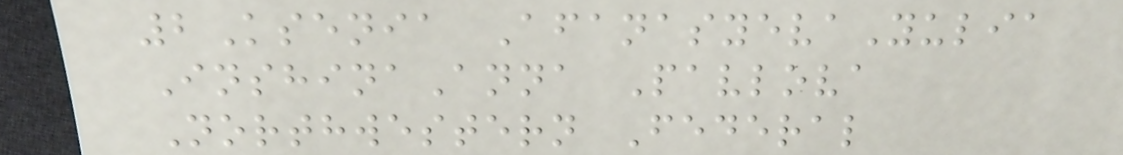2Ksenia AfanasyevaYulia
InshinaAnna Pavlova
Northwestern Federal
